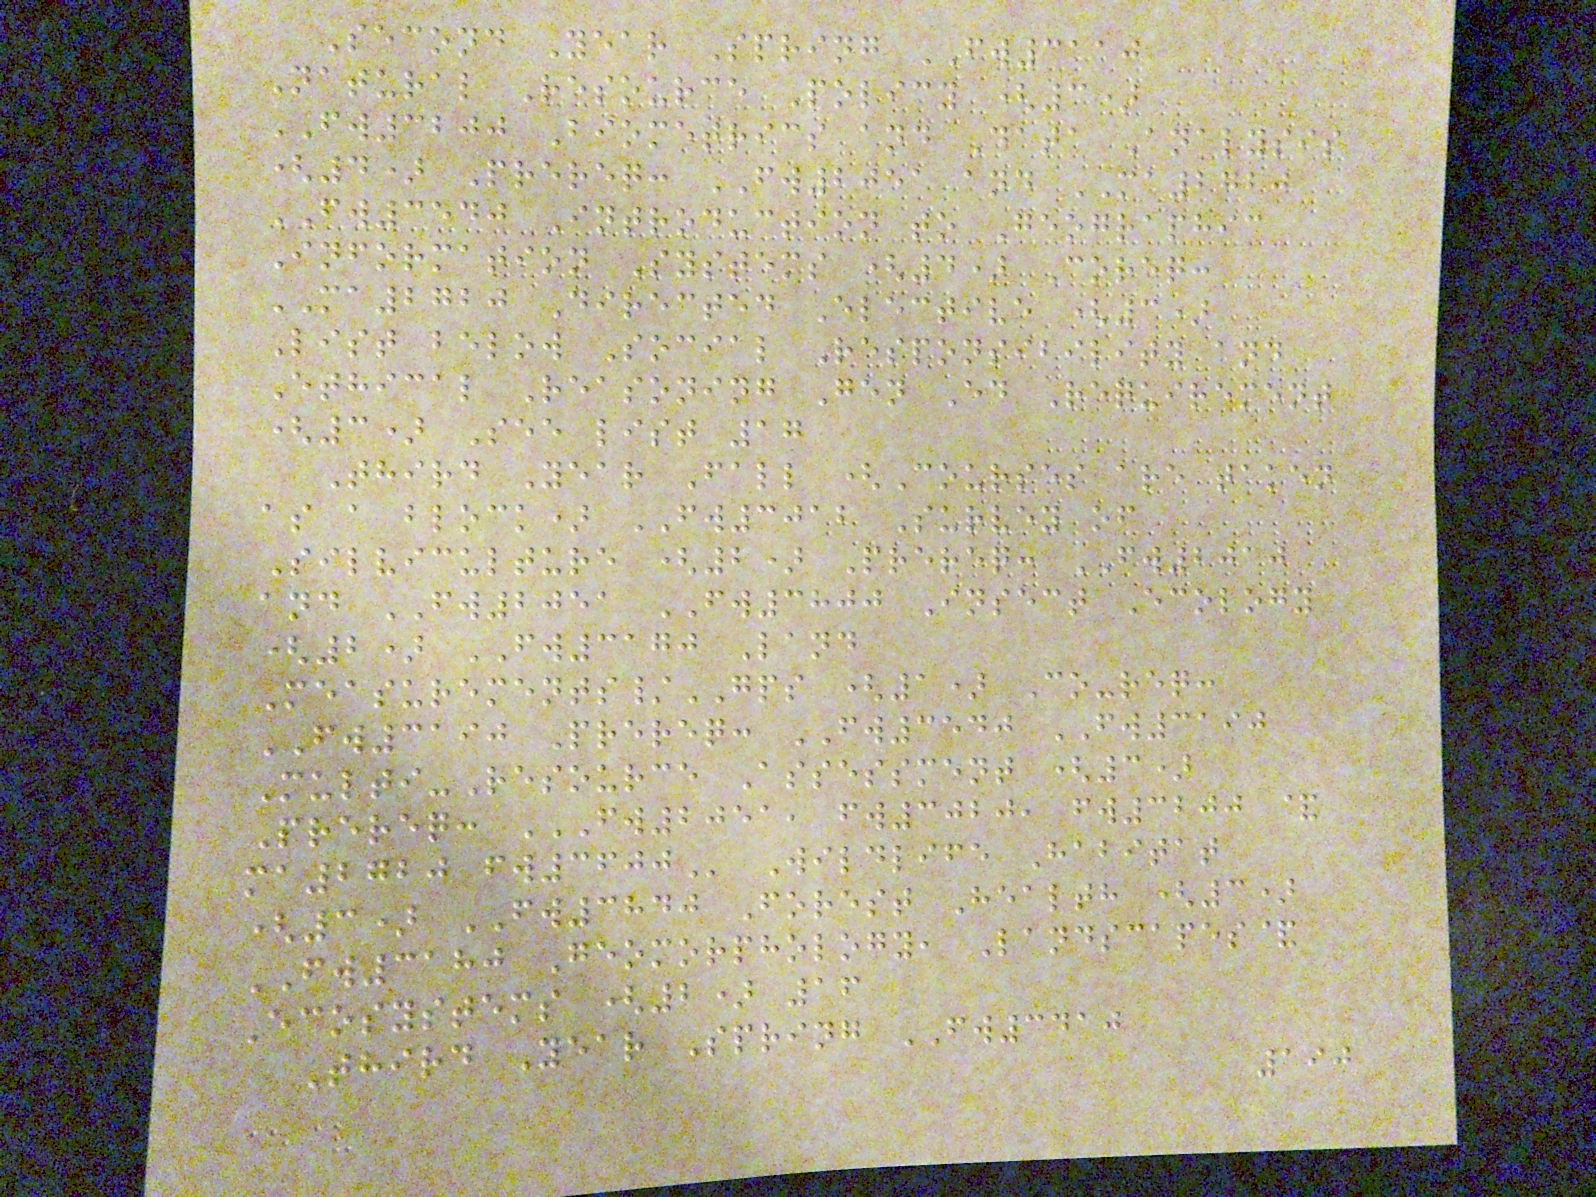Second Year Spring FW3110
Natural Resource Policy (3)
FW3200 Biometrics and Data Analysis
(4) Prereq: FW2051 and MA2720
FW3540 Introduction to Geographic
Information Systems (4) Coreq:
MA2720 Directed Elective (3)
List below Social Responsibility and
Ethical Reasoning Gen Ed Requirement
(3) See list 17
Third Year Fall (Courses are taken
as a block) FW3012 Survey of
Silviculture (2) Prereq: FW2010
and FW2051 FW3800 Insect Ecology
(2) FW3170 Land
Measurements/GPS (1) Co-req:
FW3190 Prereq: FW3540 FW3190
Multi-Resource Assessment (3)
Prereq: FW2051, FW3020, FW3200 &
MA2720 FW3600 Wildlife Habitat
(3) FW3840 Forest Health (3)
FW3180 Geomorphology, Landscapes&
Ecosystems (2) 16
Third Year Spring FW3410
190
